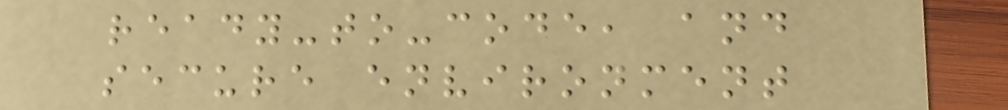ready-to-code, and
secure environment
